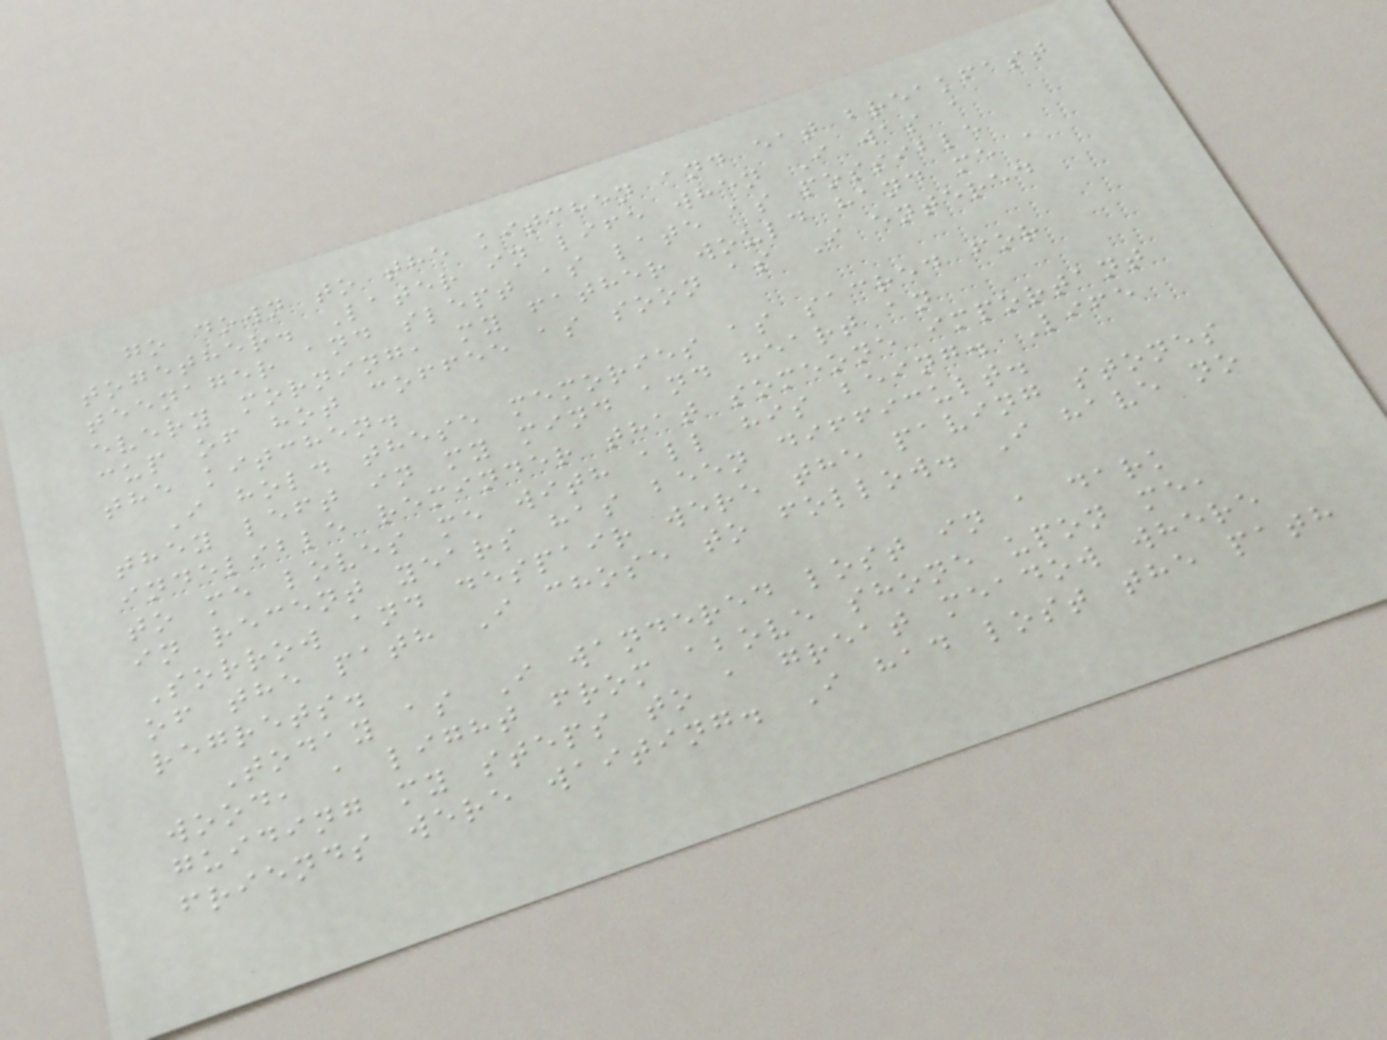go down to the kitchen and eat breakfast
together. Later in life when I was a
teenager and slept as late as possible
every morning, my father would hand me a
cup of hot coffee as soon as I entered
the kitchen.
I hold these memories as sacred for
they left in my mind and heart an
indelible reminder that someone important
to me loves me with all his being. Life
in recent years has been difficult.
Sorrow and despair were the paving stones
of the path I chose to follow. I have no
regrets.
Today as I wandered lost in a dark
wood, a light from above shone upon me,
guiding my steps to a great meadow where
friends were waiting. I had lost the path
